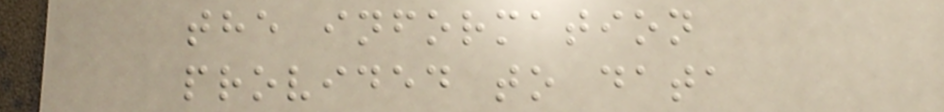the information
provided to data
